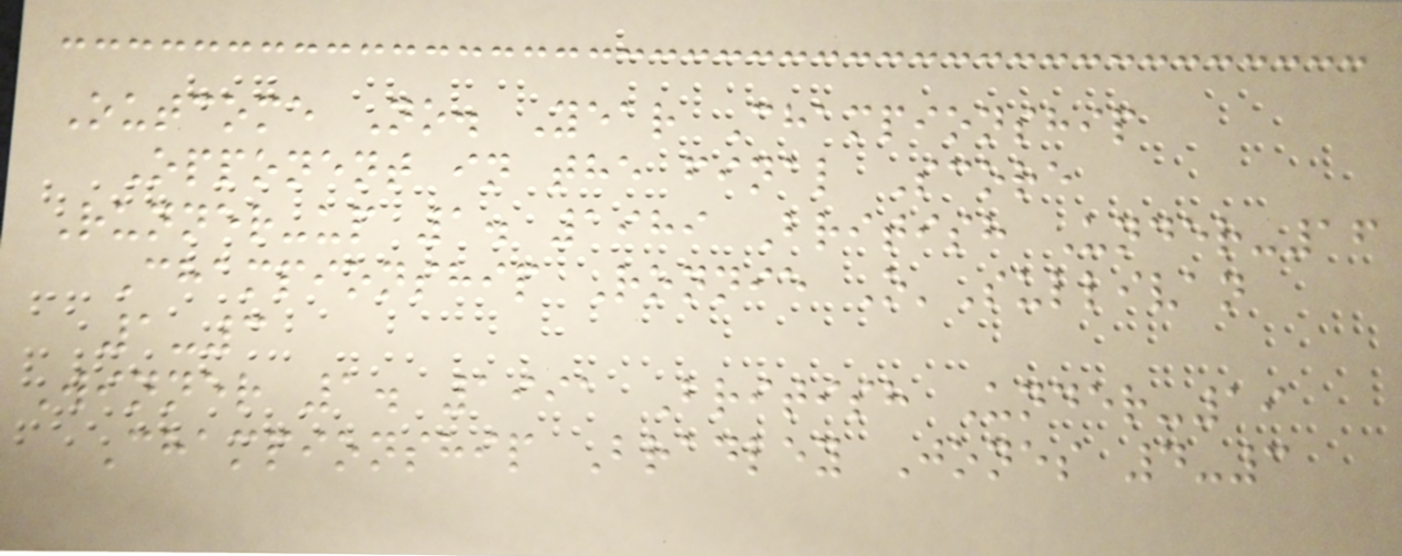Outcome No. Year Championship
Opponent in the final Score
Runner-up 1. 1989 British Under-16
Championship Ronnie O'Sullivan
1-3
Winner 1. 1991 British Under-19
Championship Bradley Jones 4-3
